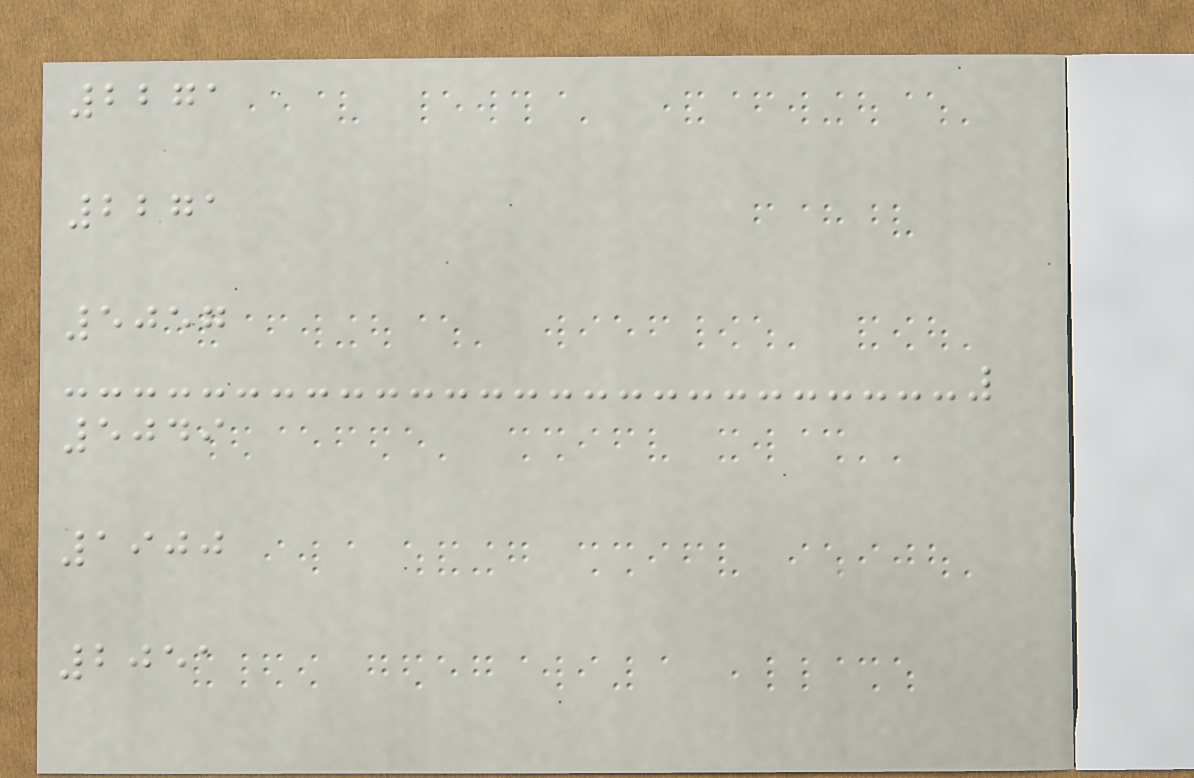2271
2271
5057
5049
1900
2051
